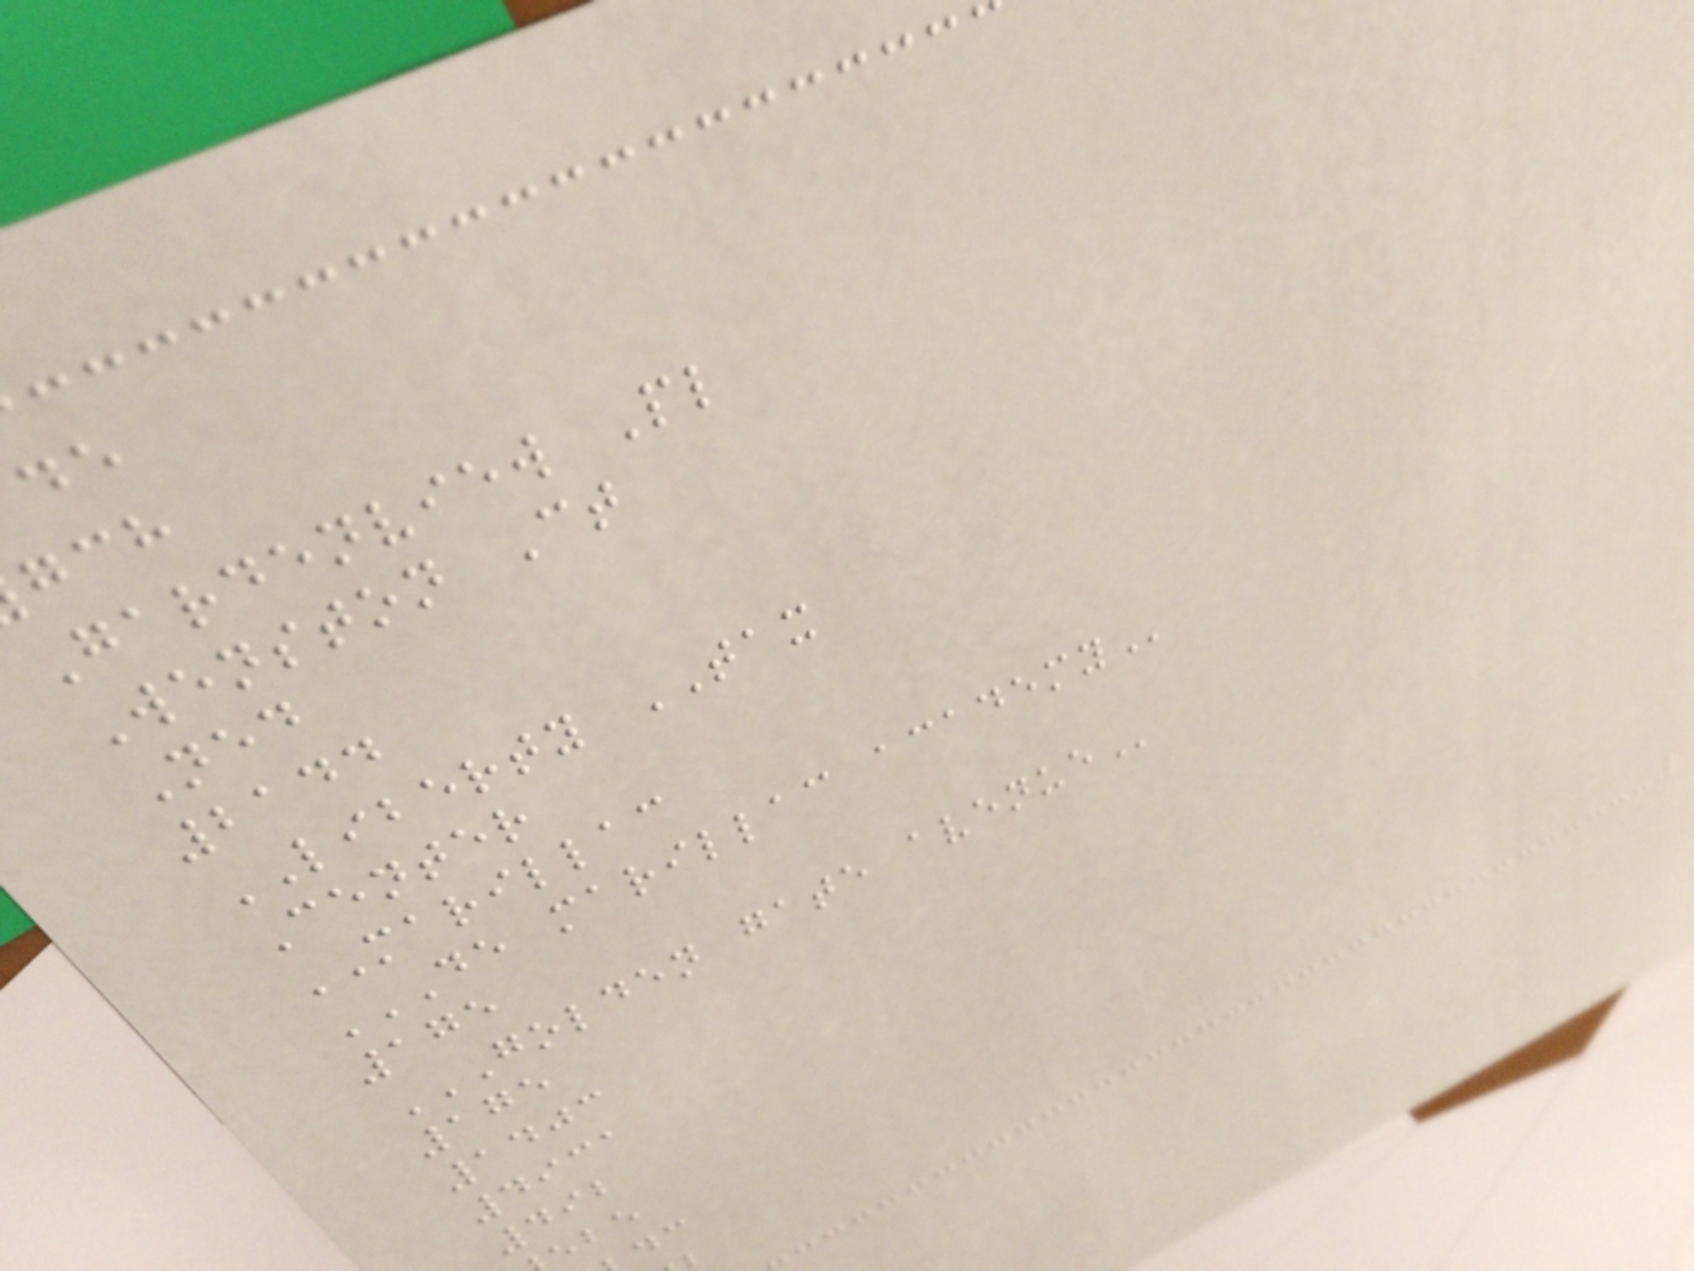Gardenview Pl
Wenston Ct
Ned
2144
LIBERTY TAX
Center
MARILLAC
DE MARILLAC ACADEMY
175
GOLDEN GATE AVENUE
175
1403
4931
492
